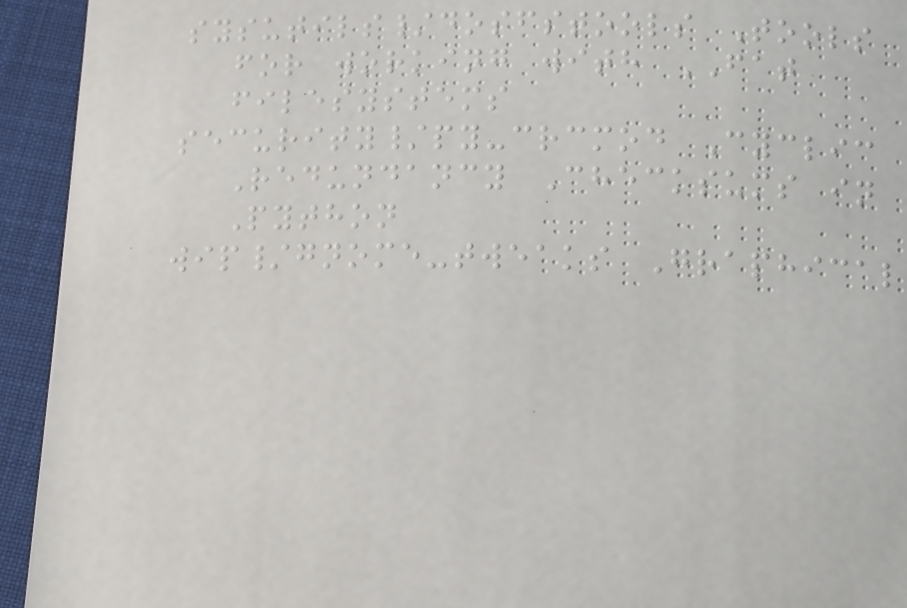sysutils/dosfstools Tools
for working with FAT
filesystems
security/py-crcmod Cyclic
Redundancy Checksums in
Python
wip/gnome-tweaks Graphical
